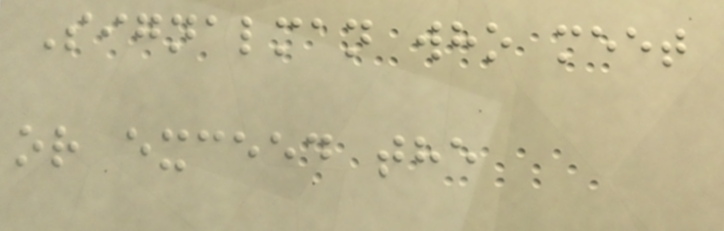Signalman who meet
or exceed the
